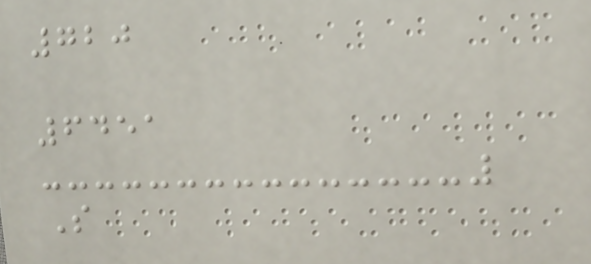720
6451
S
